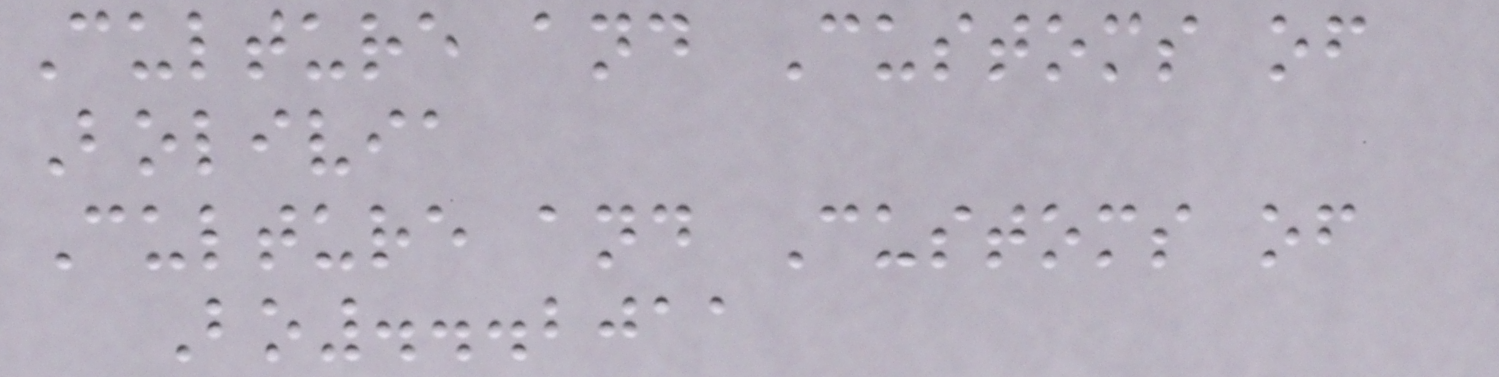Culture and Customs of
Bolivia
Culture and Customs of
Bo...2011
